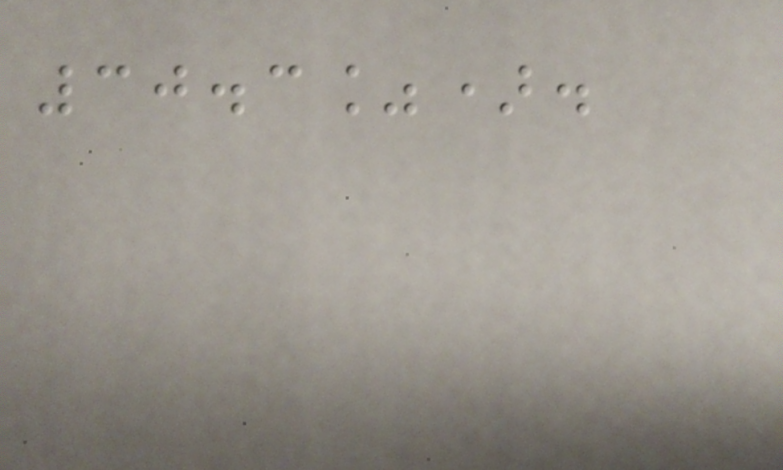30.3%).
